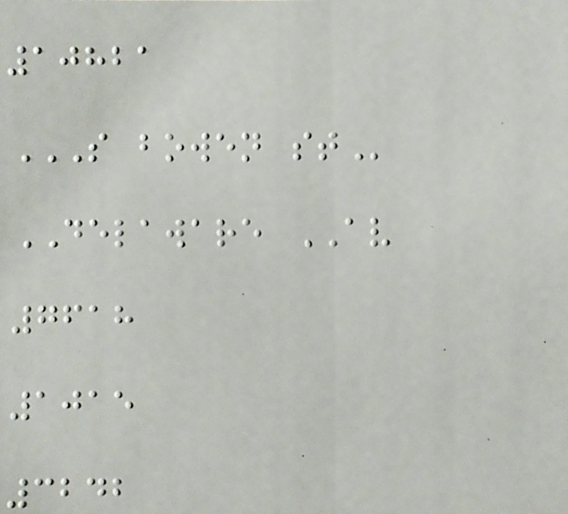10821
S BOWEN ST
DELAWARE AV
7618
1015
3242
